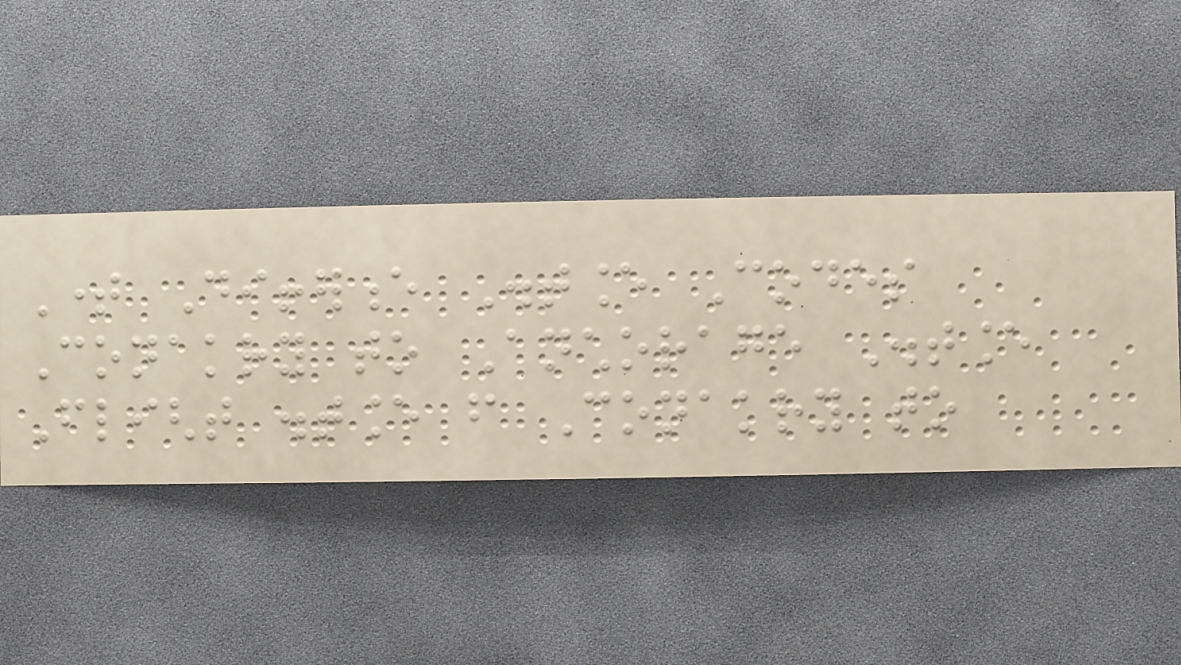Time Difference Distance Codes
Conakry to Anchorage Distance
Flight distance from Conakry to
